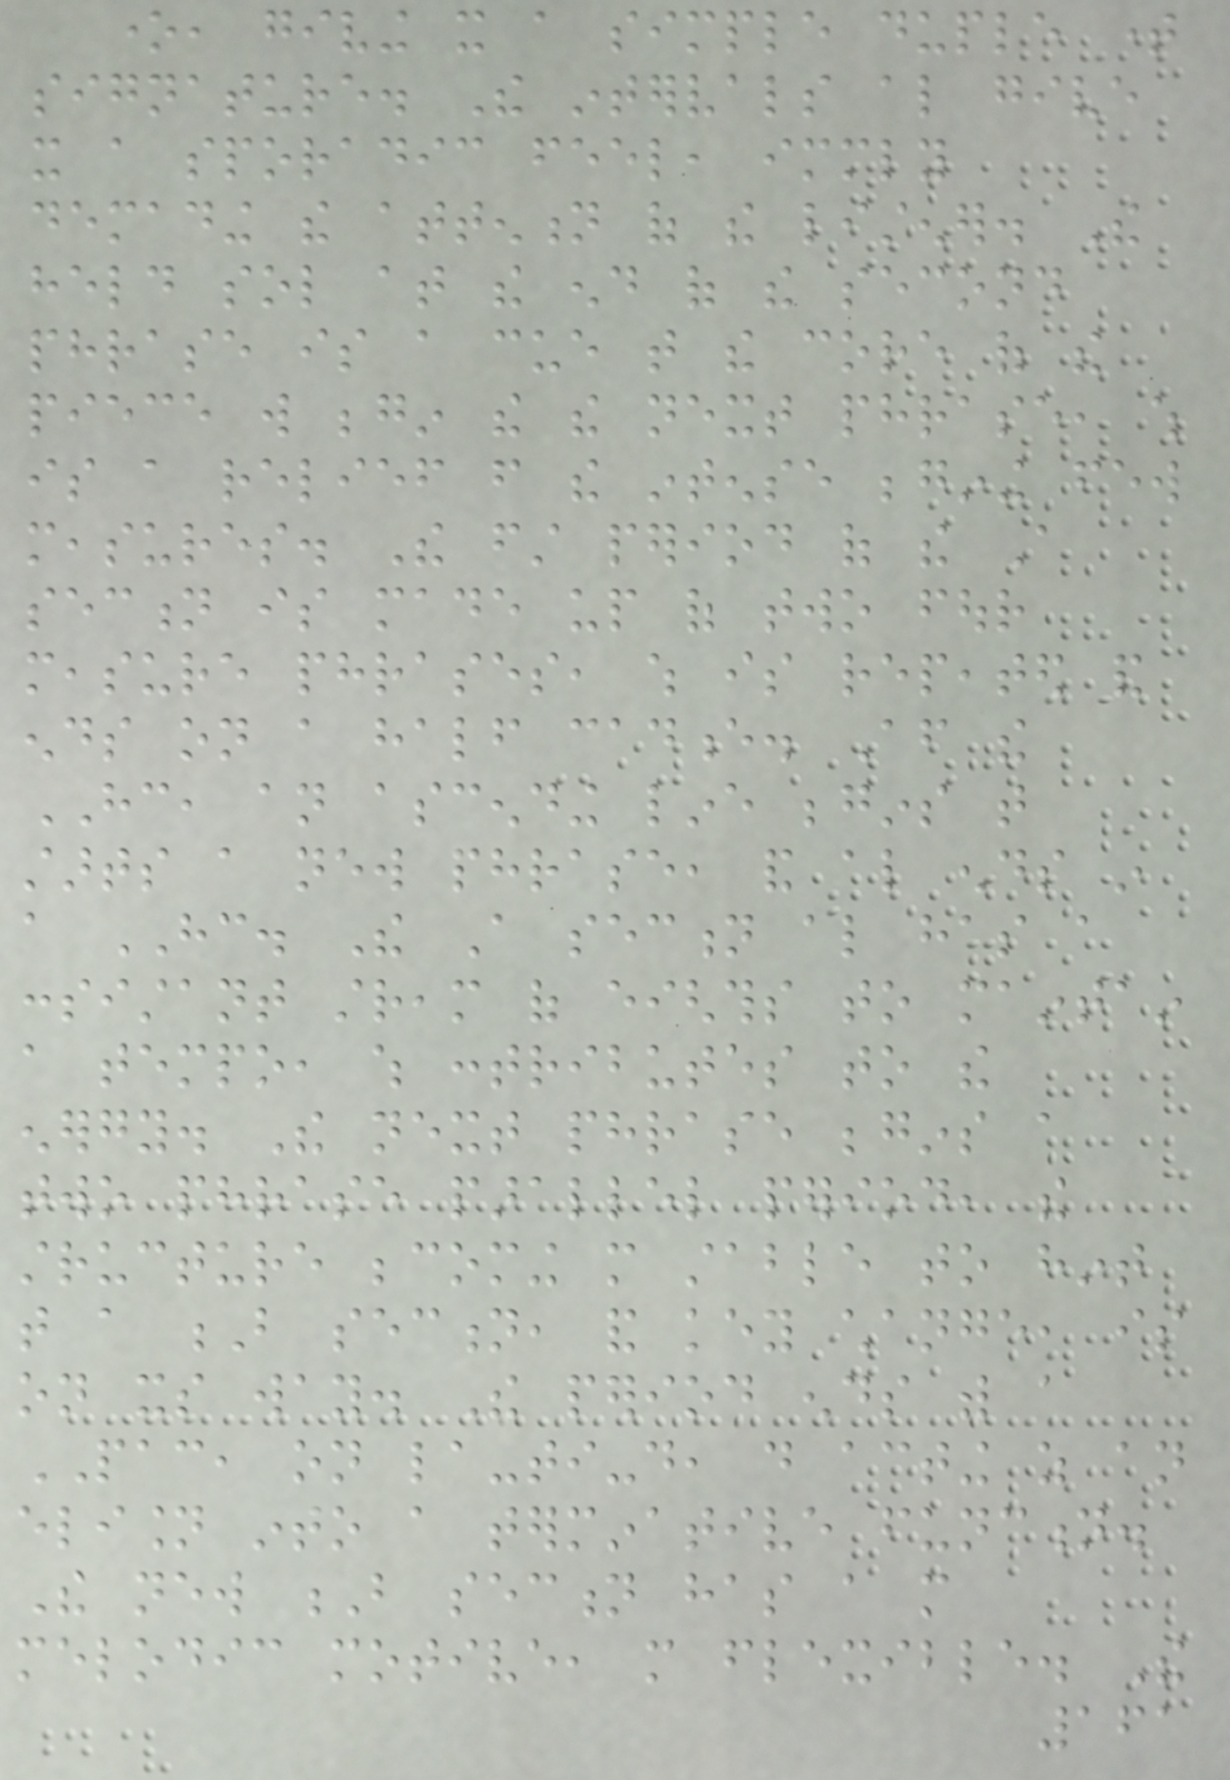one, giving it a simple duple time
signature. The intervals also give
it a sporadic feel, immediately
demading the attention of the listener. The
held sol at the end of the second
phrase is a cue that the core of the
piece will begin the the next phrase, which
is a relief from the intense begining few
measures. The first period of the A
section is made up of two four
measure phrases, which is repeated and
ends on a half cadence. After the
HC, an ascending line begins that
starts a new phrase, and also ends in
a HC. The A section also has a
consistant stream of eighths to maintain
a tempo, which contributes to the
energy. The next phrase begins a
two phrase parallel period, the
structure becoming more stable to hint
that a B section, and key change, is
on its way. The period ends with a
PAC, on la-ti-do, do acting as an
elision into a terminative function.
The new B section has a more
melodic motive, more flexible. The
161
